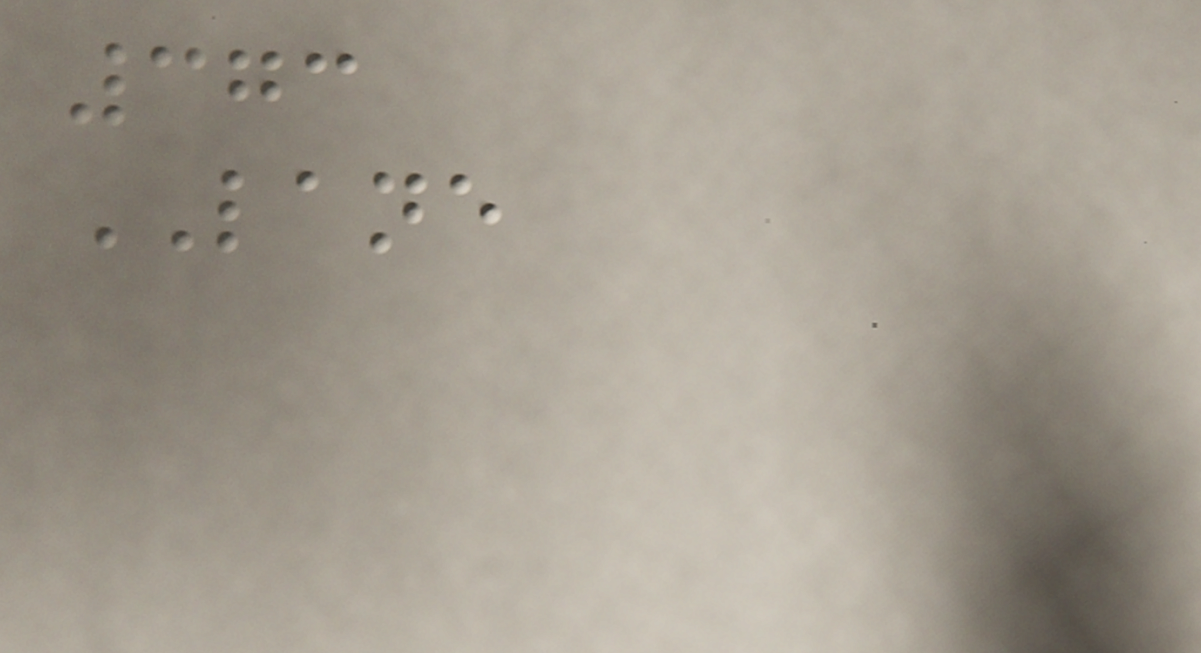373
LANE
